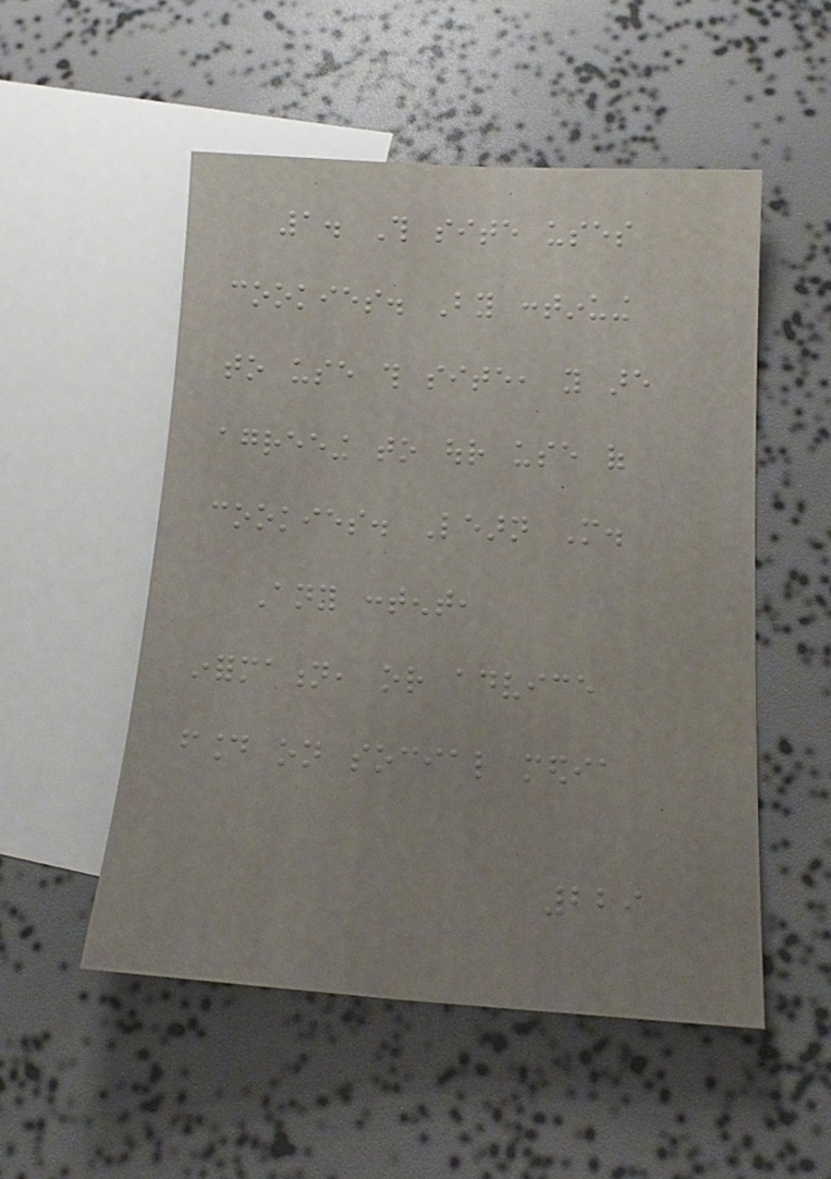1. This site uses
cookies. By continuing
to use this site, you are
agreeing to our use of
cookies. Learn More.
Any content,
information, or advice
found on social media
229
